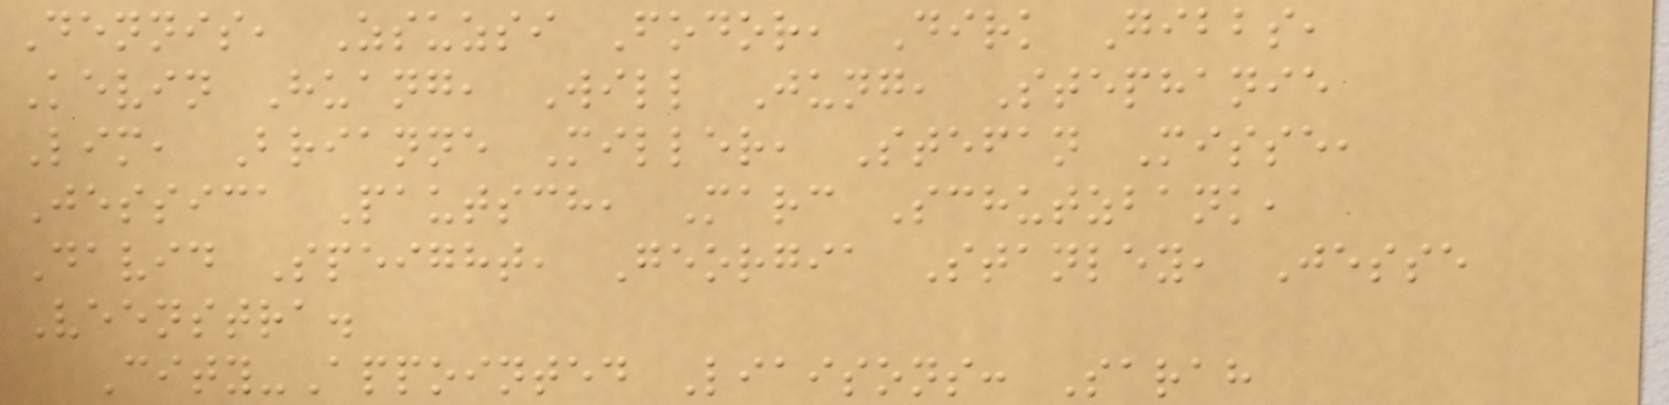Dennis, Zsuzsi Fodor, Dirk Gibbs,
Kevin Huang, Will Jung, Stephanie
Lim, Brianne Miller, Stefan Misse,
Jessica Pautsch, Marc Schutzbank,
David Speight, Georgia Stanley, Jesse
Veenstra.
City-Appointed Liaisons: Sarah
